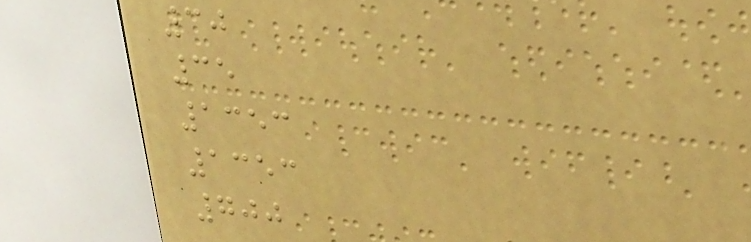30
35
1353
1353
700
